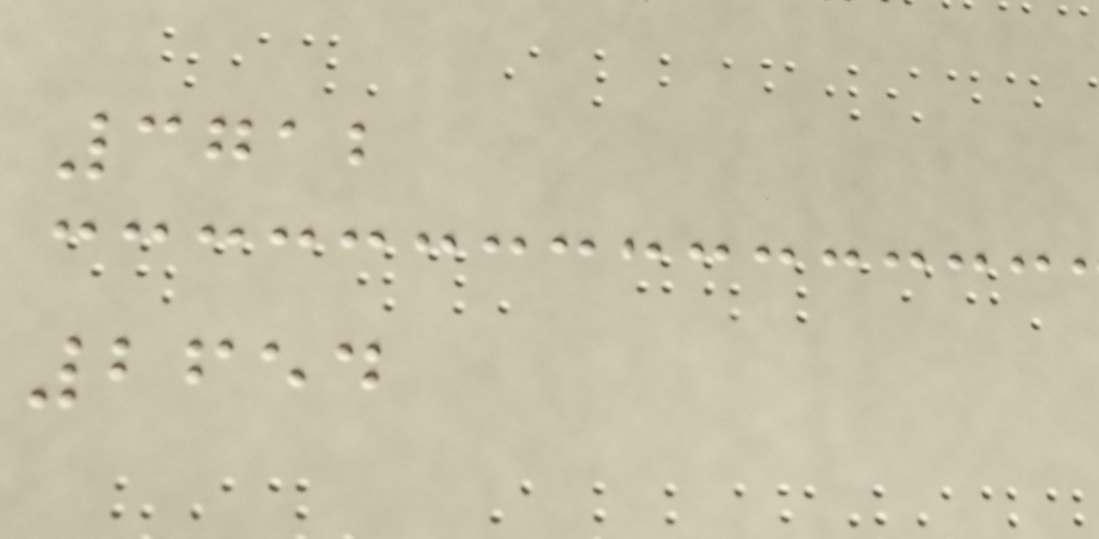3712
2654
